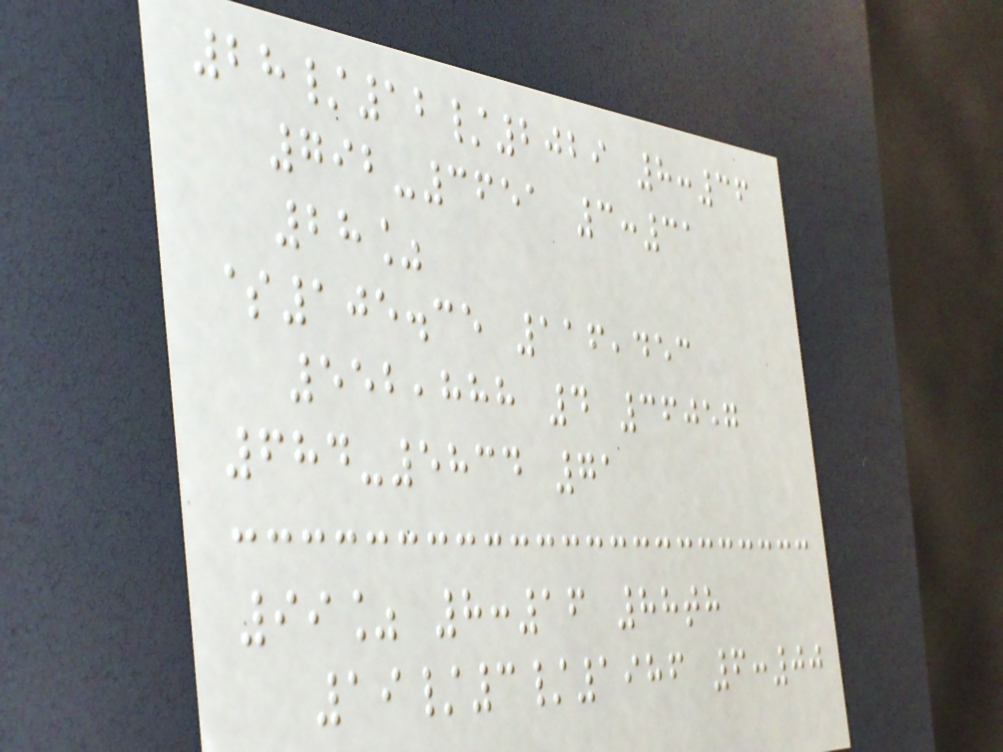28/12/2029 8:36
792-3651 3:31
28%
$105.35 116,453
552,888 4 36057
684-5834 71
99% 8:16 88th
19/3/1986 6:00
